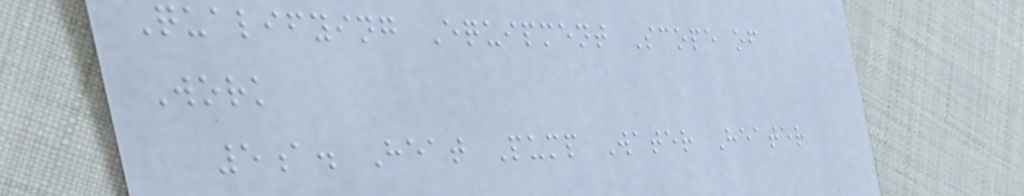Qualifying Equipment Scope of
Work
5a. Heat Pump Water Heater
